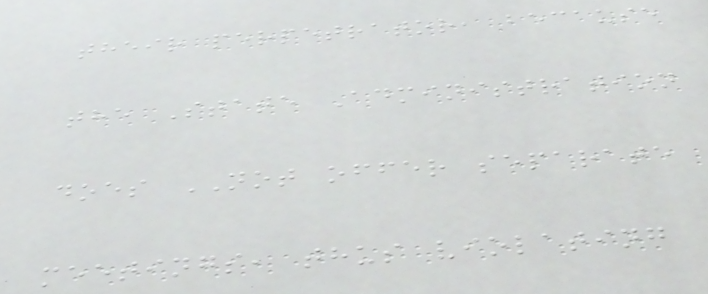their perpetrator, because
the State Administration
does NOT offer separate
meetings, thus violating
